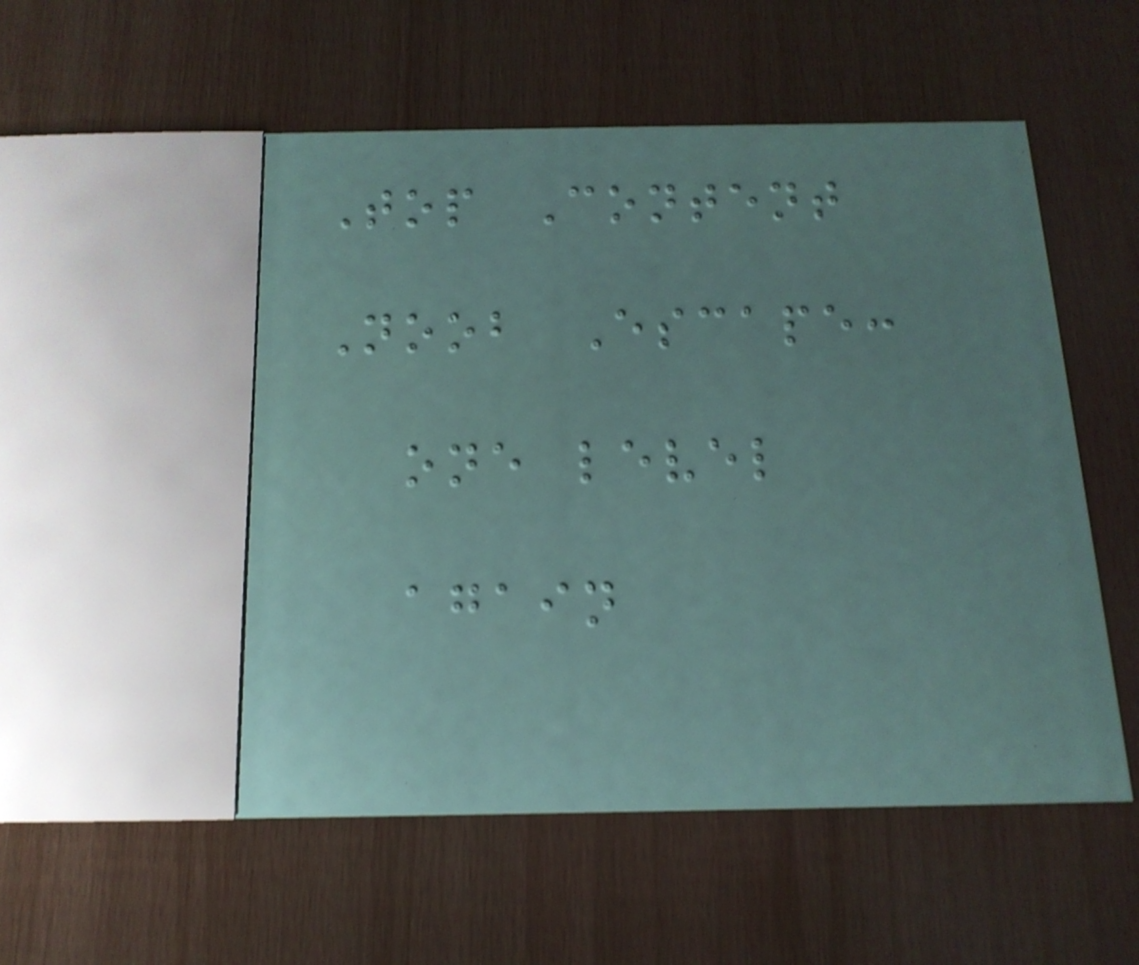Top Content
Noob Escape:
one level
again
